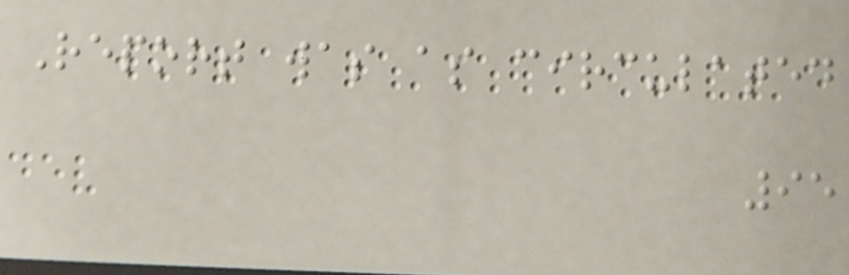Report was as circulated
95
